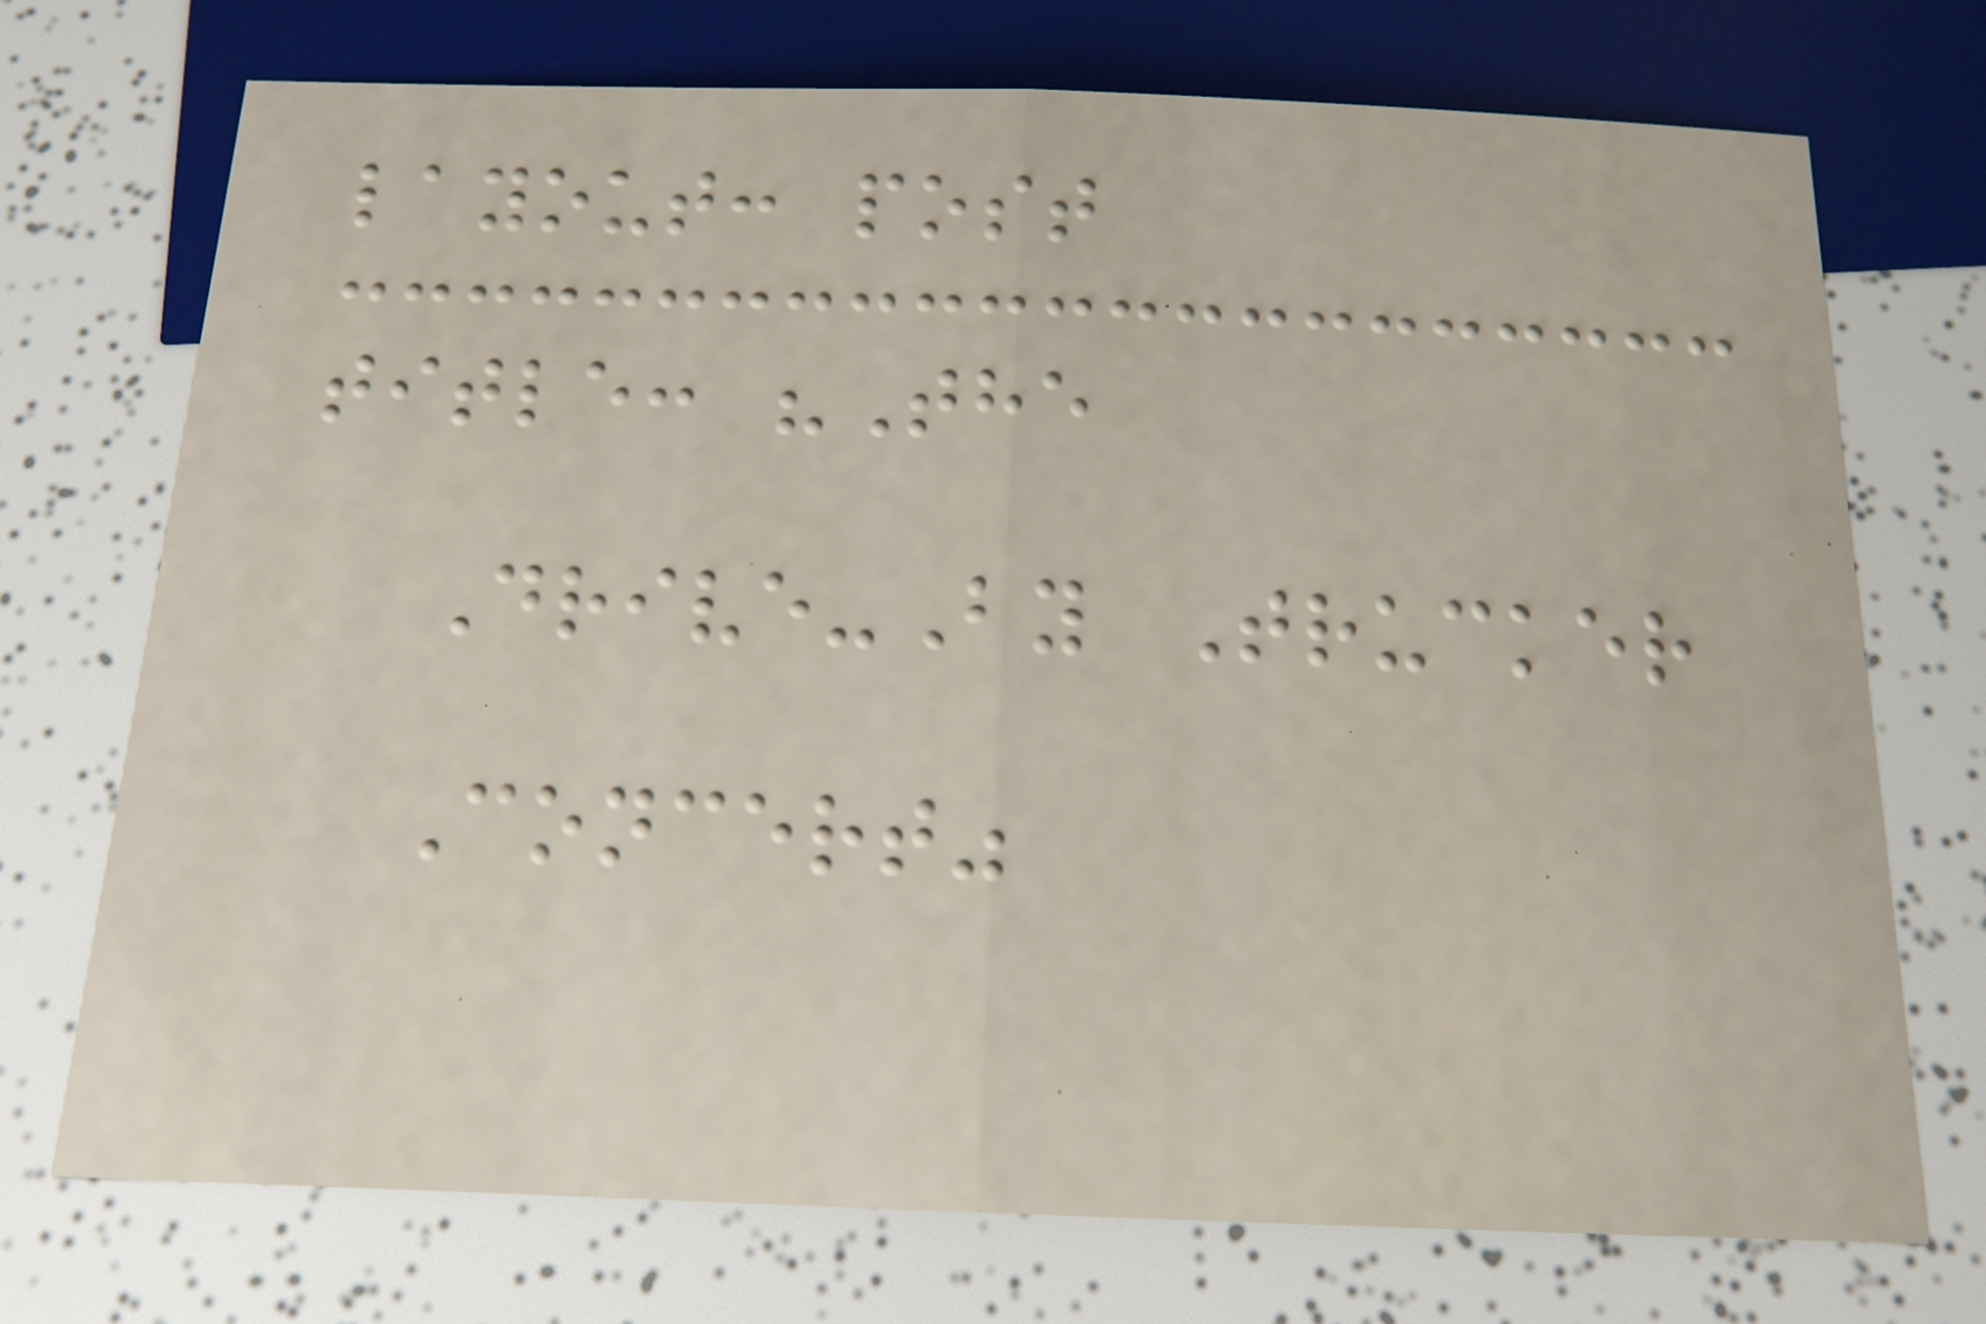layout: post
title: "The
Drive-By Trucker
Concert"
